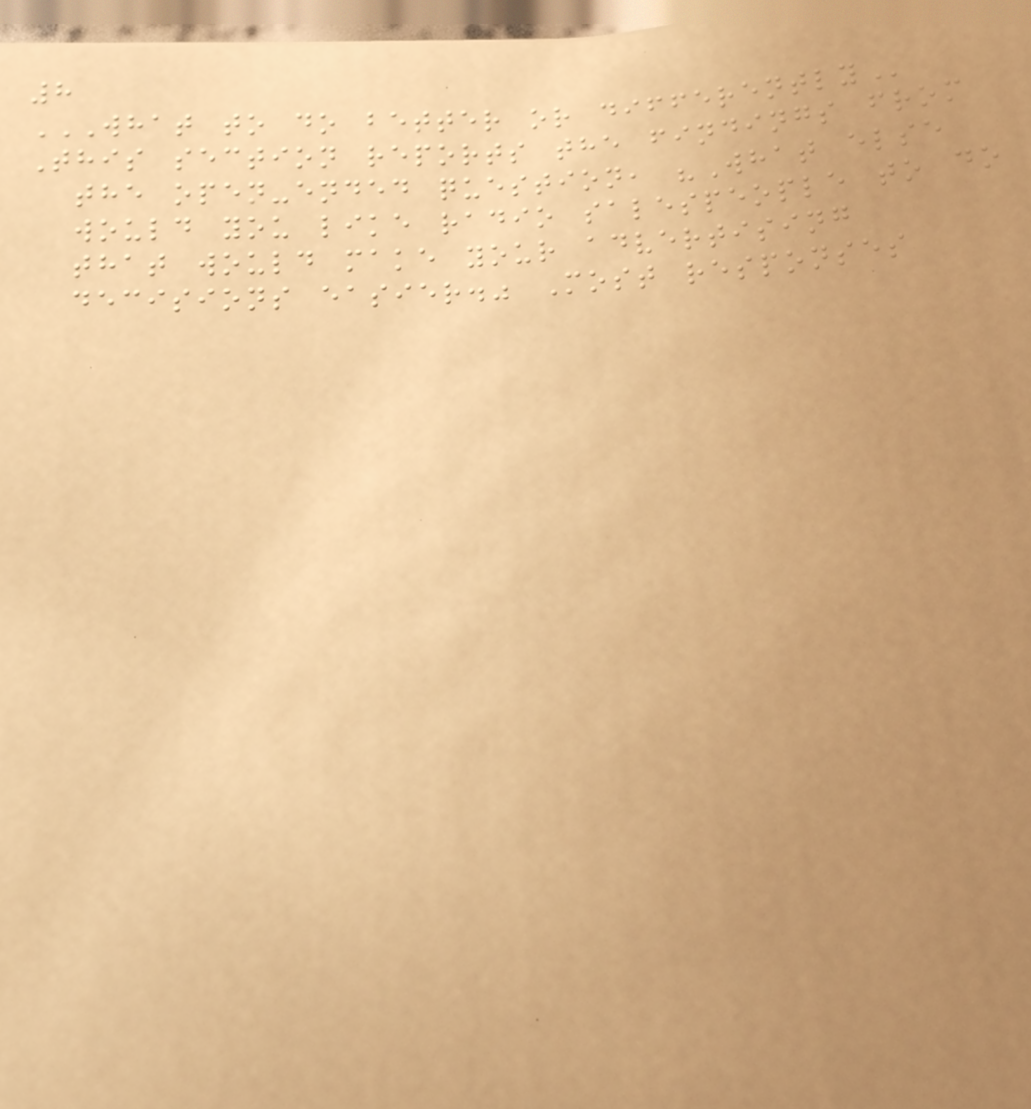8
WHAT TO DO BETTER OR DIFFERENTLY
This section reports the findings from
the open-ended question, "What else
would you like radio salespeople to do
that would make your advertising
decisions easier." Most responses
